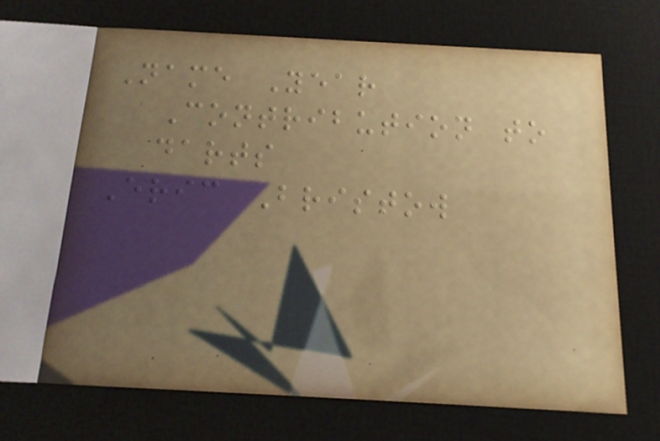Name Year
Contribution to
darts
Eric Bristow
